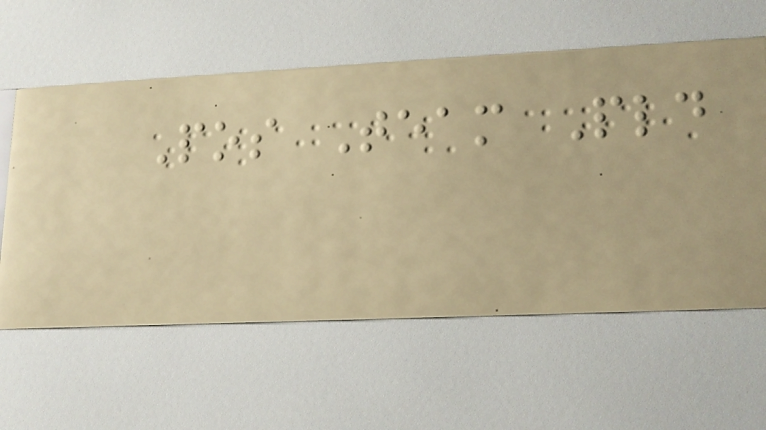Pos Team Pld
